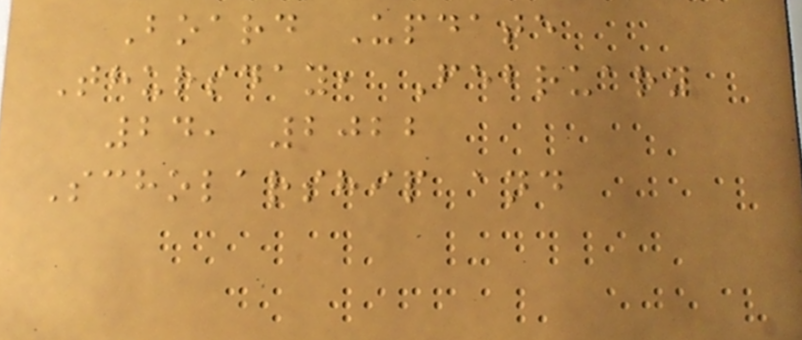Board Update
Thursday, February
24, 2022
Scholarship and
